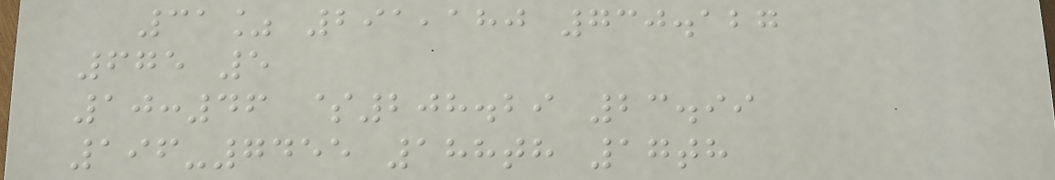31% 291,180 730.127
675 5
10:46 $208.29 23.99
196-7455 188th 17th
